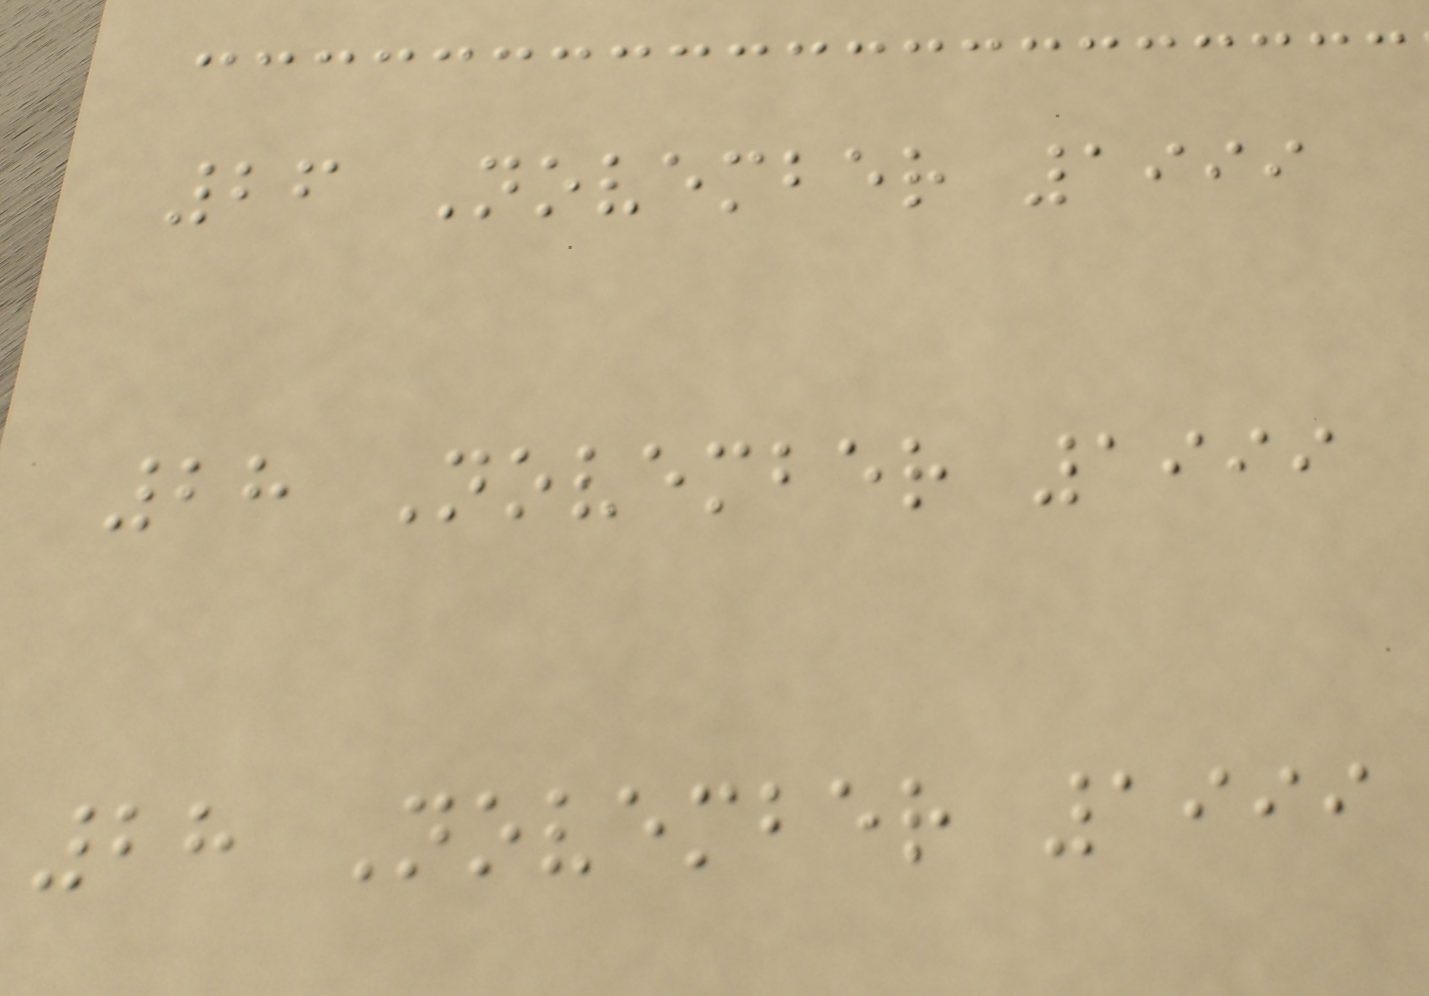26 November 1999
28 November 1999
28 November 1999
